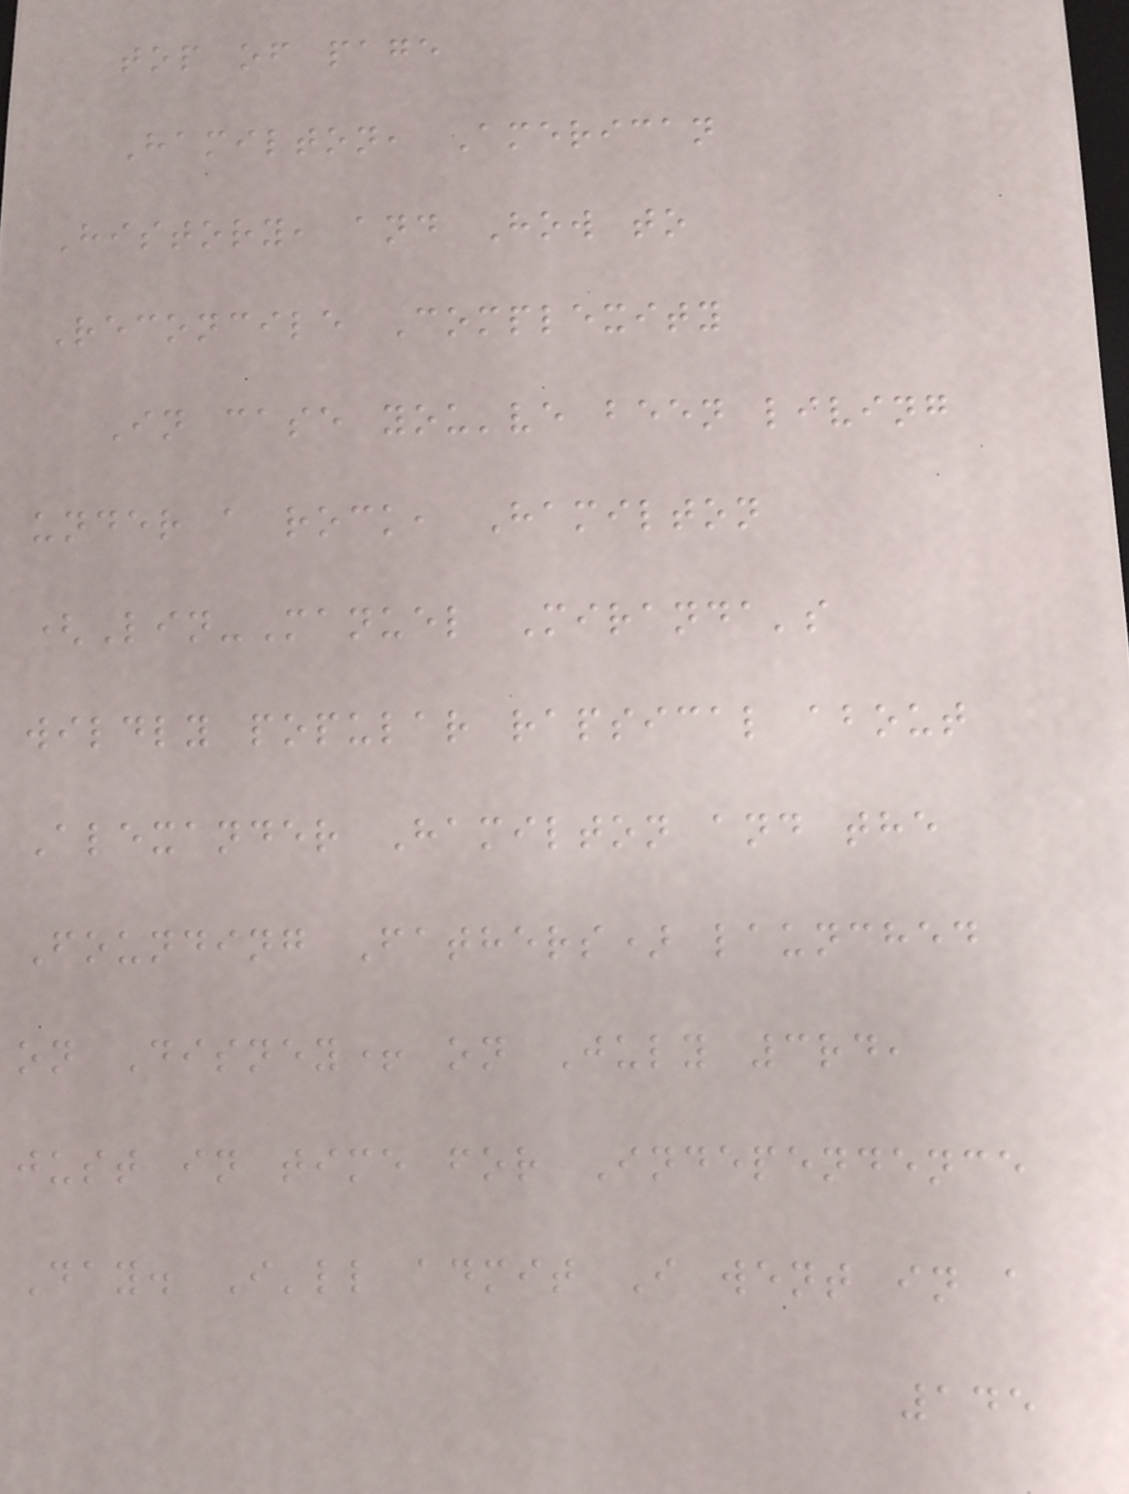top of page
Hamilton, American
History, and How to
Reconcile Complexity
In case you've been living
under a rock, Hamilton
(Lin-Manuel Miranda's
wildly popular rapsical about
Alexander Hamilton and the
Founding Fathers) launched
on Disney+ on July 3rd,
just in time for Independence
Day. I'll admit I went in a
145
